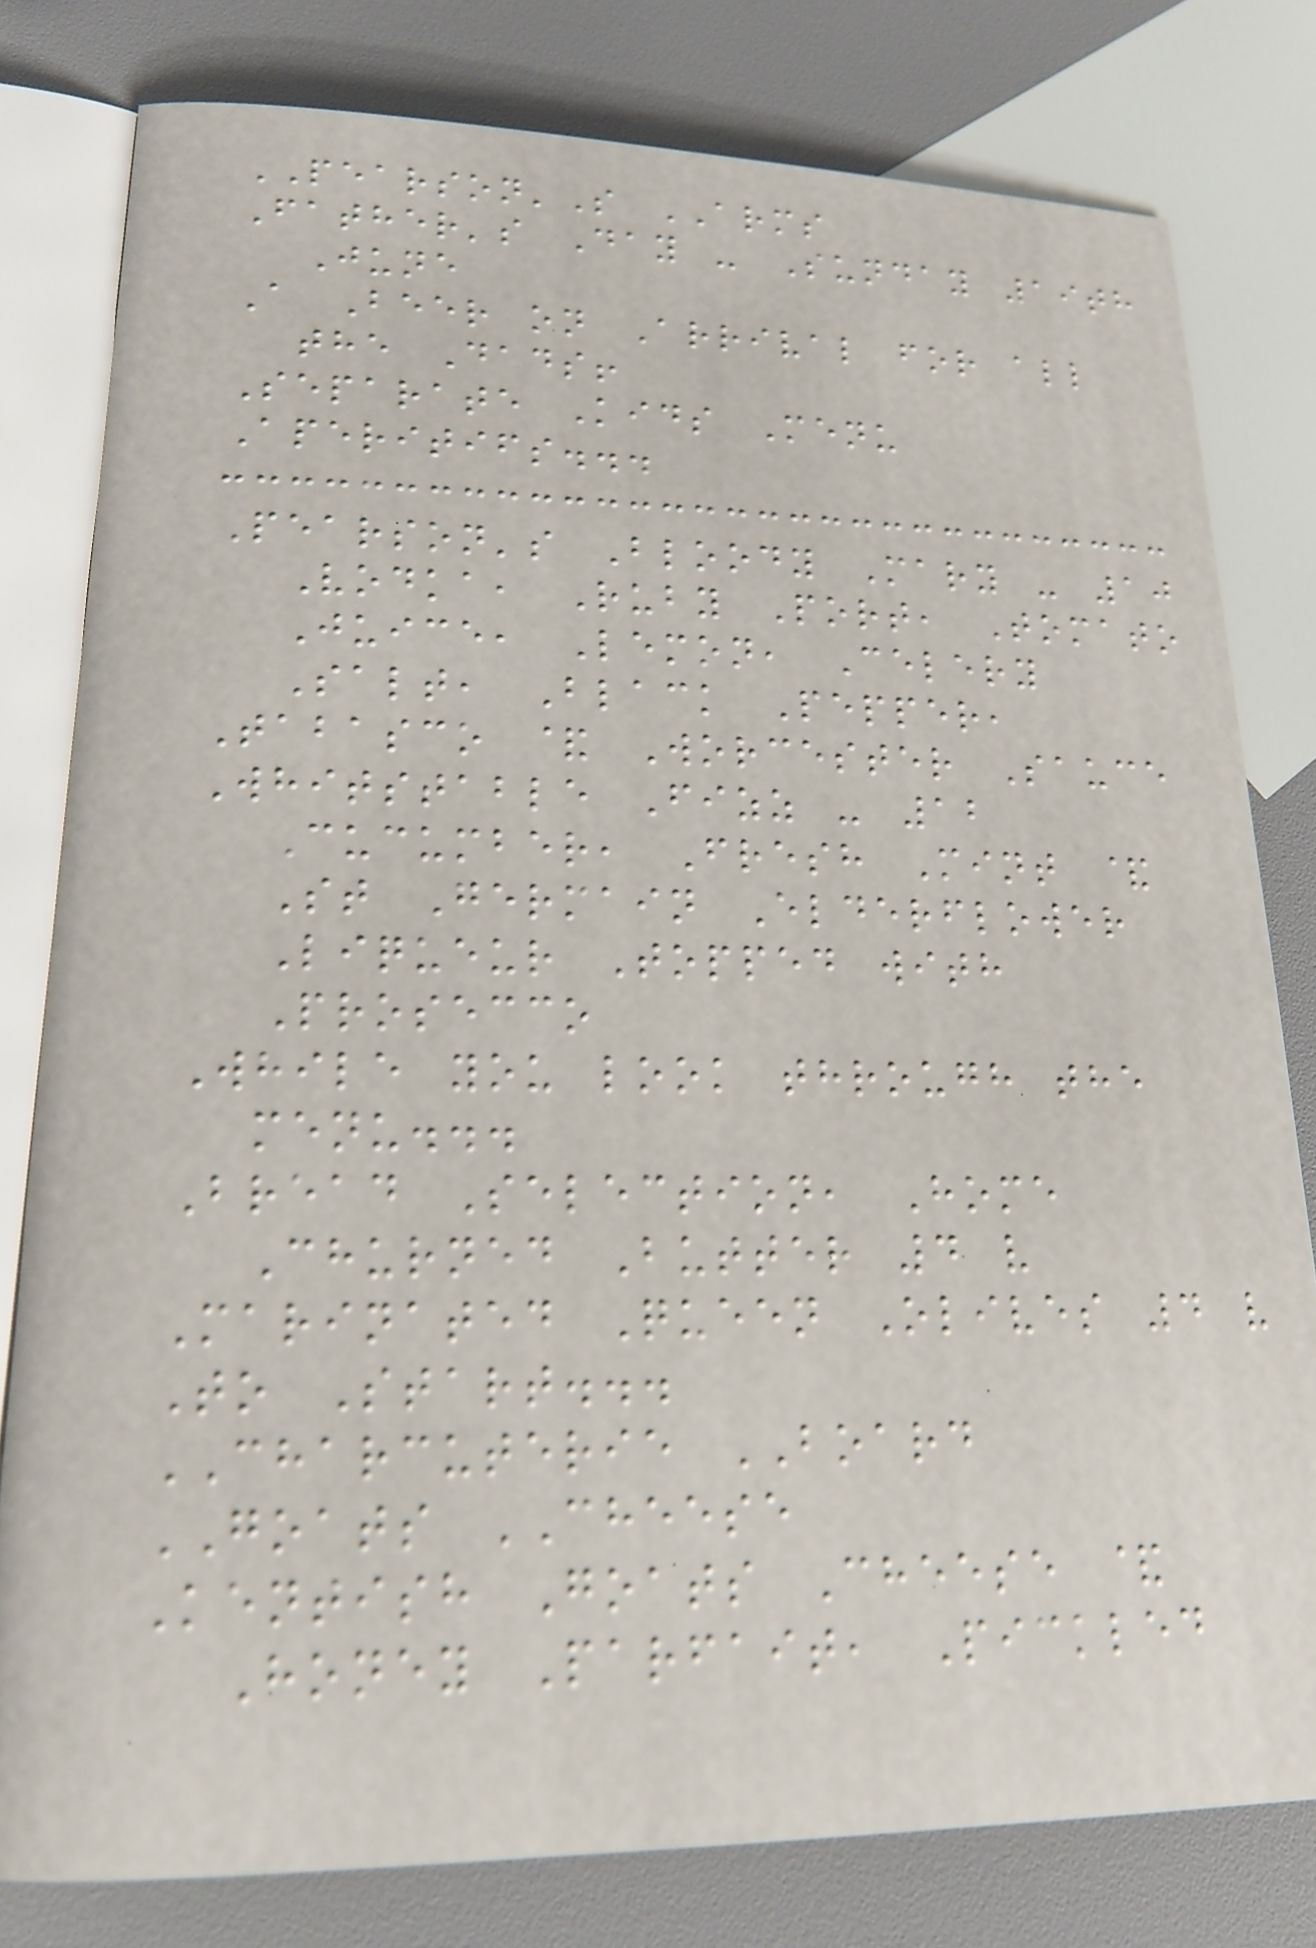PEARSON'S ARMS
Father's Day - Sunday 19th
June
A Beer on Arrival for all
the Dads!
Separate Kids Menu
Aperitifs...
Pearson's Bloody Mary - 10
Vodka, Ruby Port, Tomato
Juice, Lemon, Celery
Salt, Black Pepper,
Tabasco & Worcester Sauce
Whitstable Fizz - 12
Cucumber, Fresh Mint &
St Germain Elderflower
Liqueur Topped with
Prosecco
While you look through the
menu...
Bread Selection, Home
Churned Butter 4 v
Marinated Queen Olives 4 v
To Start...
CHARCUTERIE BOARD
GOATS CHEESE
Kentish Goats Cheese &
Honey Parfait, Pickled
